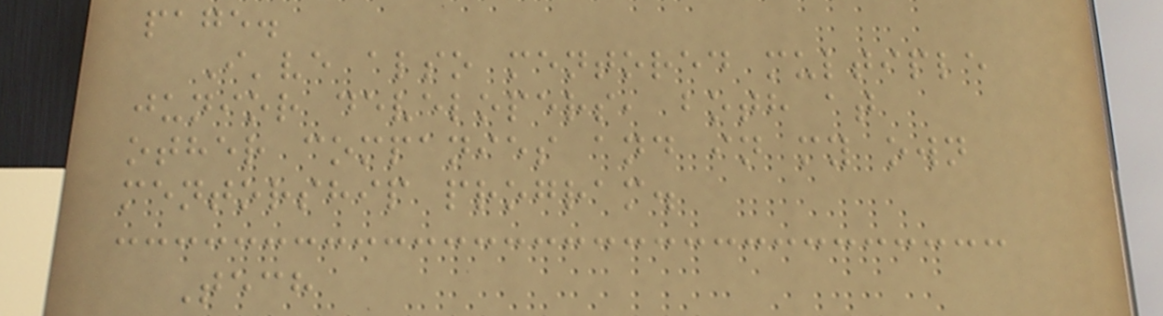page.
I've also mentored multiple
junior developers, both at
other companies and in my own
mentorship program.
Tech
